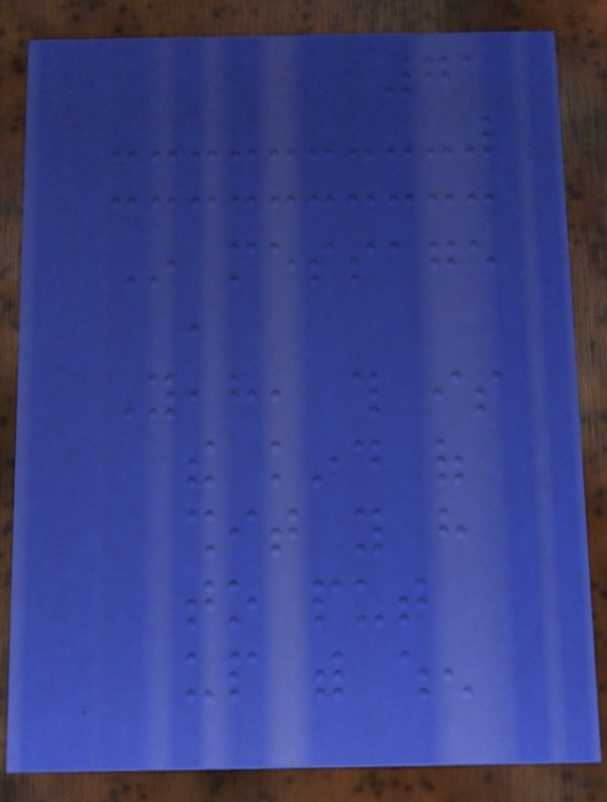71
In message
,
Yeah, this is
the kind of
shit you have
to put
up with when
